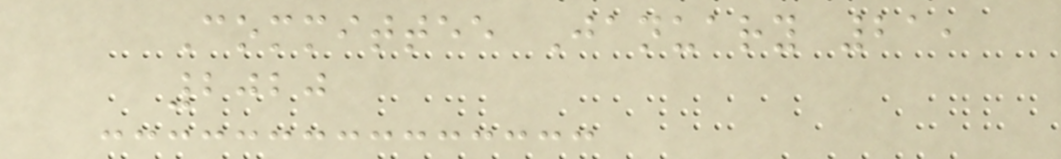Committee January 21,
2020
